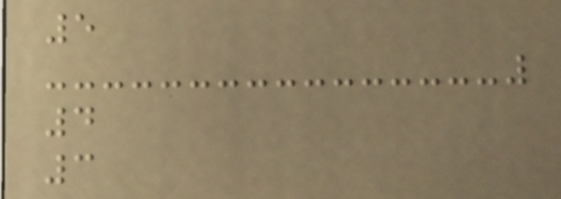5
4
3
